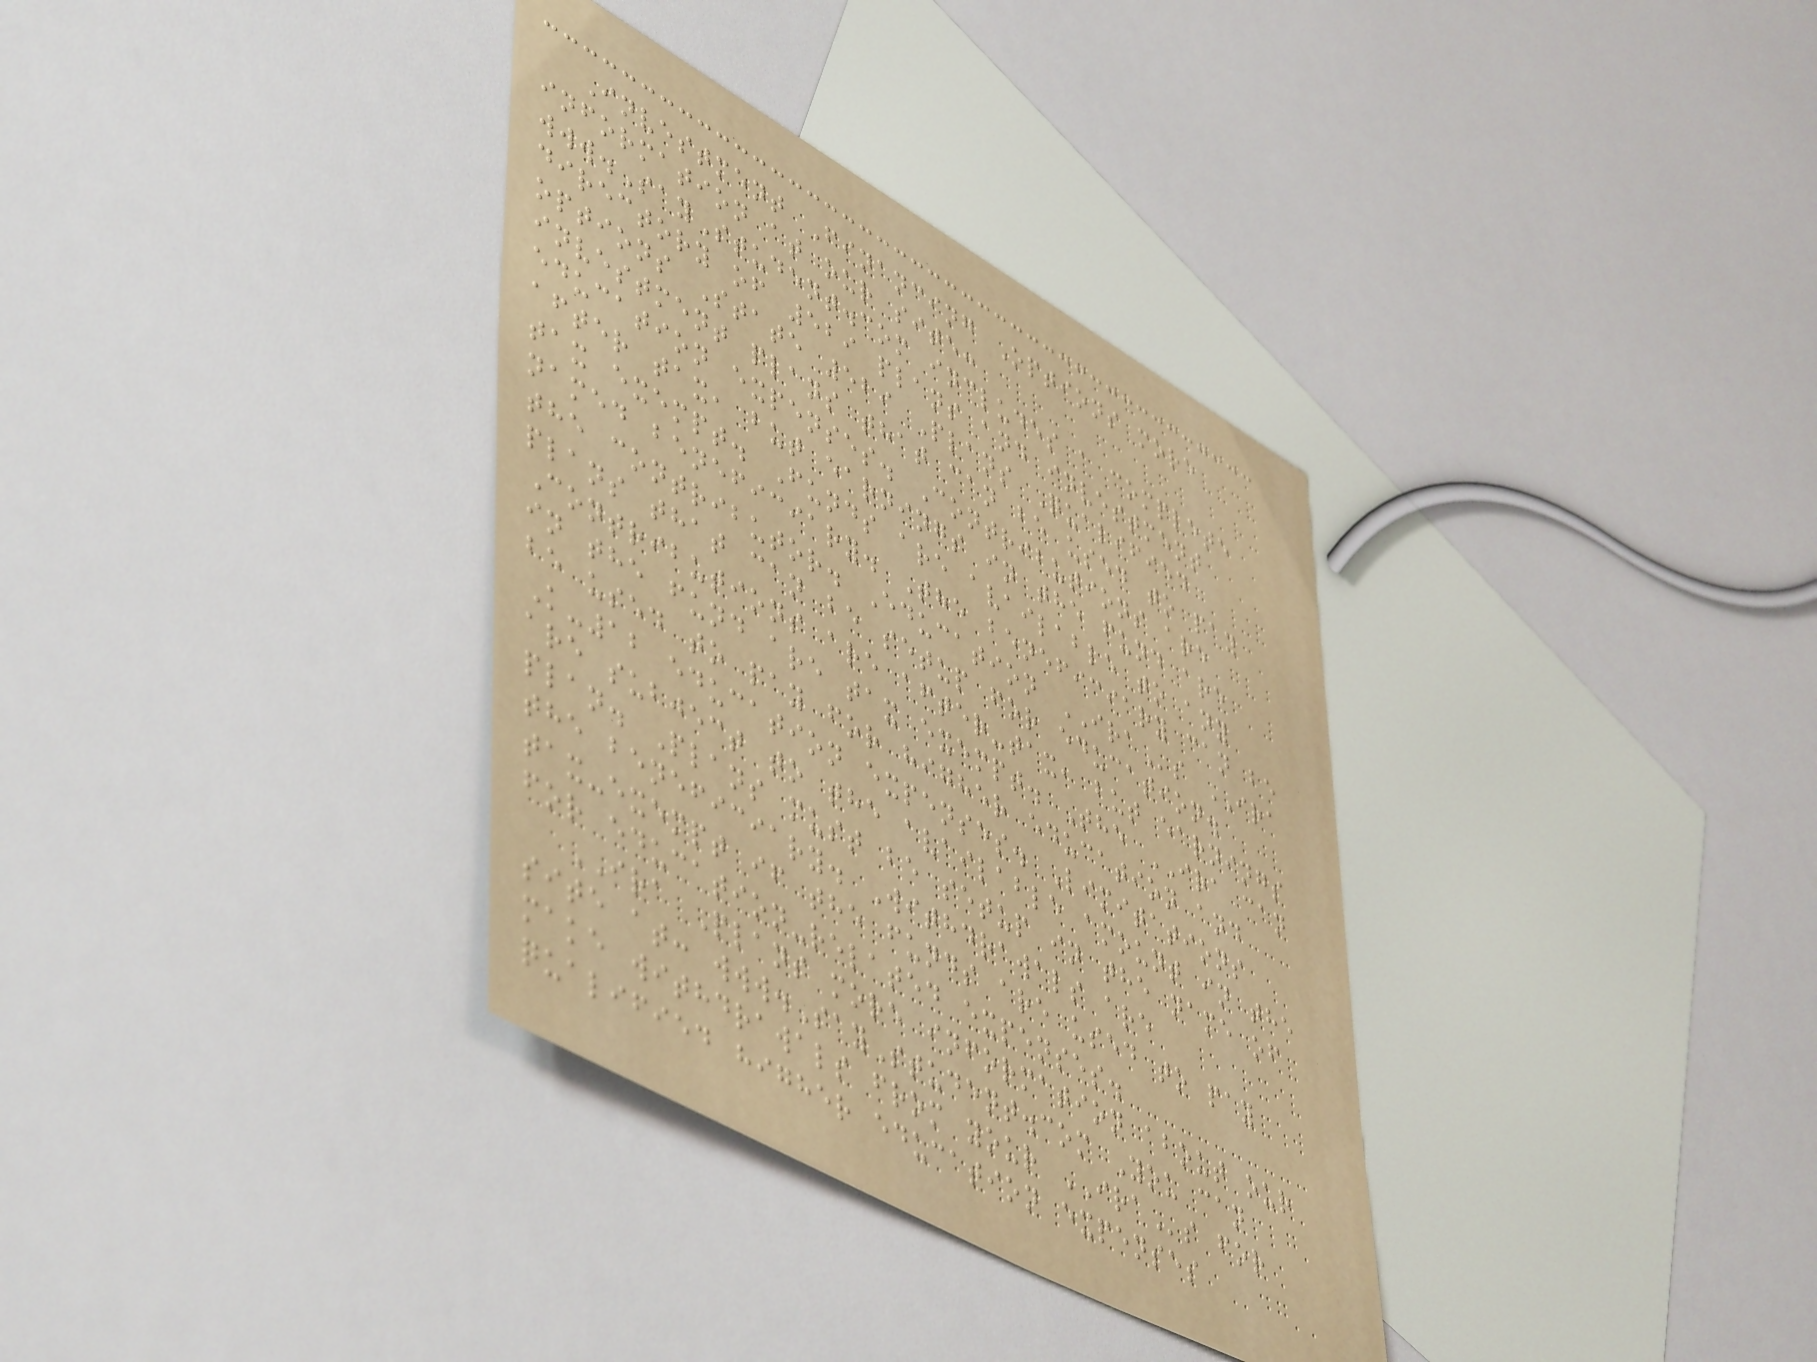Investment Financing Options more
information at our site:
www.SayStudent.com includes a complete
directory of 529 plans and investment
options State 529 Plans Qualified
investment plans that can be used to pay
education expenses. Contributions are
after tax, but earnings in the fund are
tax exempt. Funds are available to any
named beneficiary. The beneficiary can be
the contributor. Education IRAs IRA
plans that can be setup for education.
Contributions are after-tax, but earnings
in the fund are tax exempt. The IRA can
be used to pay for higher education and
K-12 education expenses. Limitations
are subject to the available amount in the
plan. Plans must be setup in the name of
the beneficiary. Withdrawals are
tax-exempt if the funds are used to pay
for education-related expenses.
IRA Plans more information about our
site at: www.SayStudent.com You can
make withdrawals from your IRAs for
qualified higher education expenses
